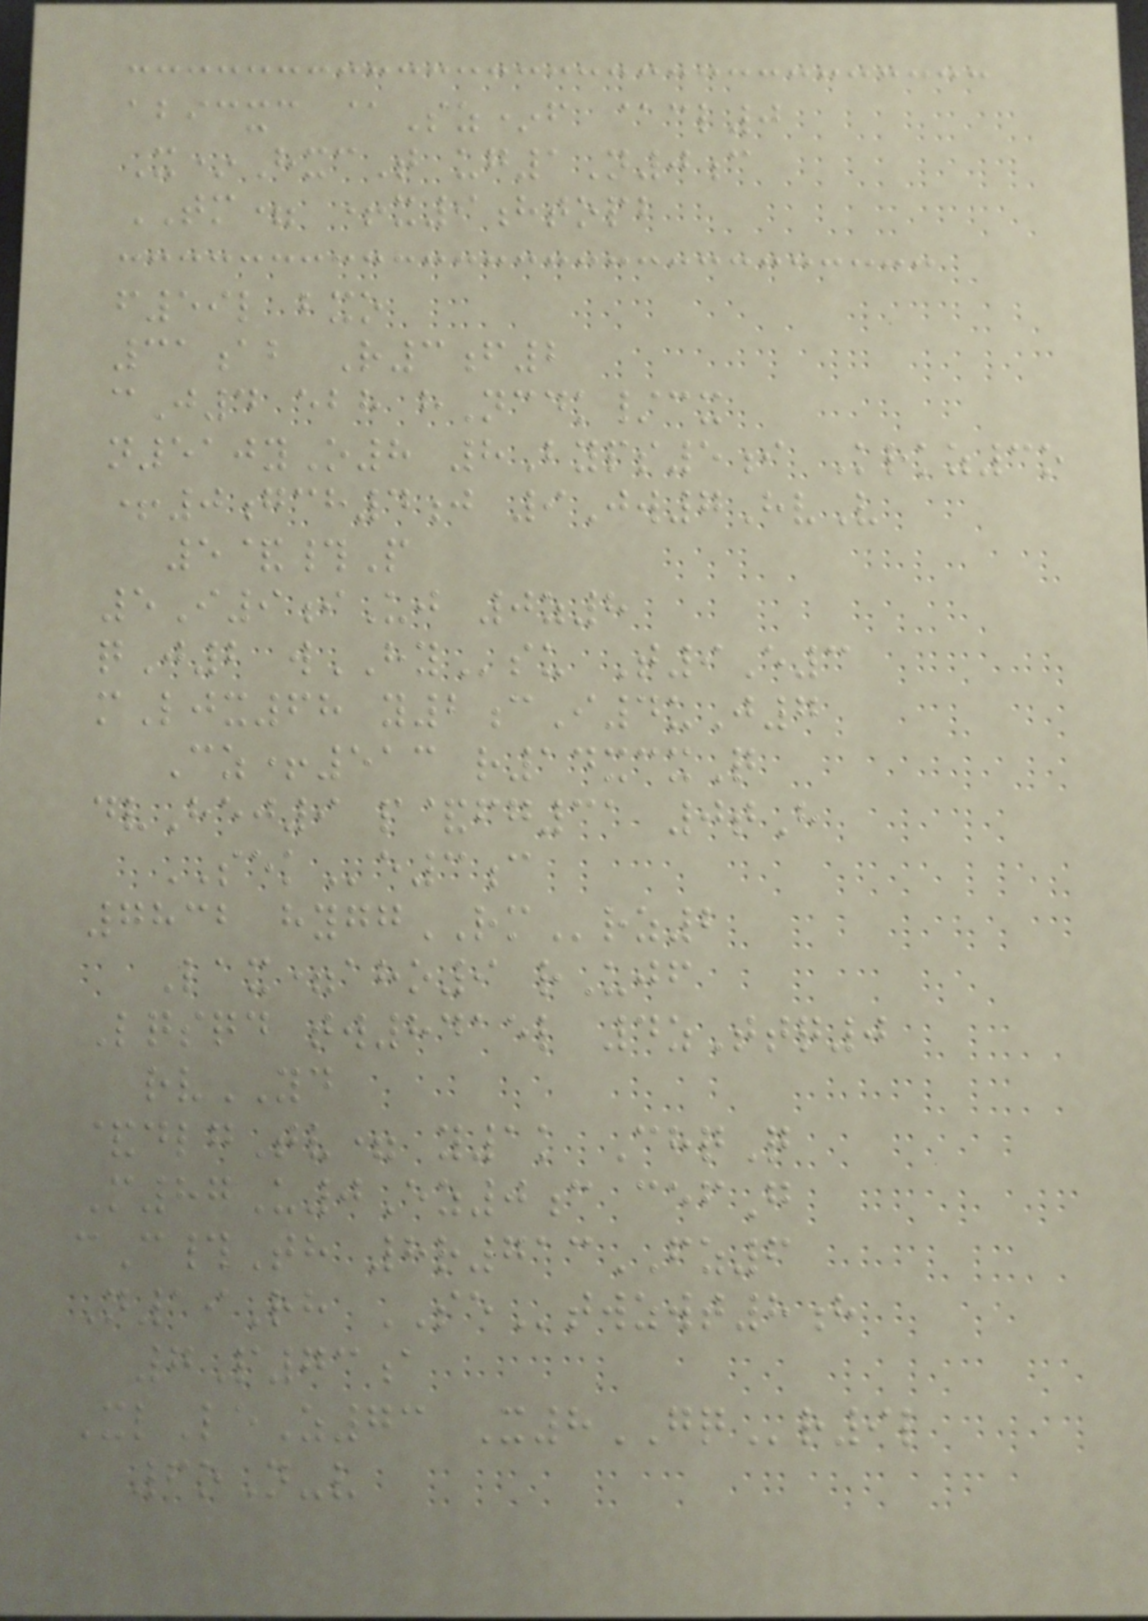abicxc @Sz*f @cl0
X*HxcT ug1N0c
TM= +x9htopb
f59l bxo
31ab R3f2
cJ4 ebh hNcdk/cx
n510yO8 8Byps5i Krkz3o
+0gch4j 9Jw7HvV
5&#P
5I9iUj 0z8
qJ2 wHYsu T9E3
mLjx68 y2cI4uJ7
Cz+513 r14xcxQ
dvHej9 p&fg31 0tH
SEKe3c
7832 hyggRMrz2
Lax=aho9 rUjf
Lqsqd tw8415l 4zTtq0
rvYD
&dlgTv= y1k ChqQ
M87U0Ez0c cefG
cC#Th 8r713FZ6
N19Rh SEtwzwt8h
7P73a
XlLeZ73 X8GQr9l
6oN-v
